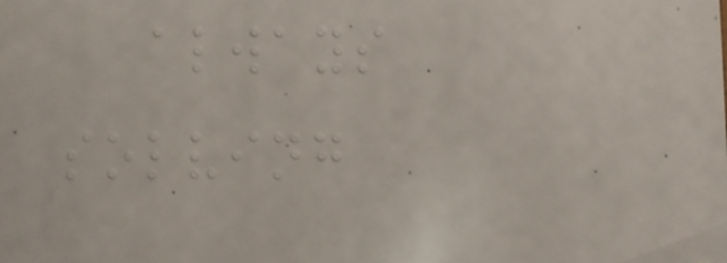always
solving
